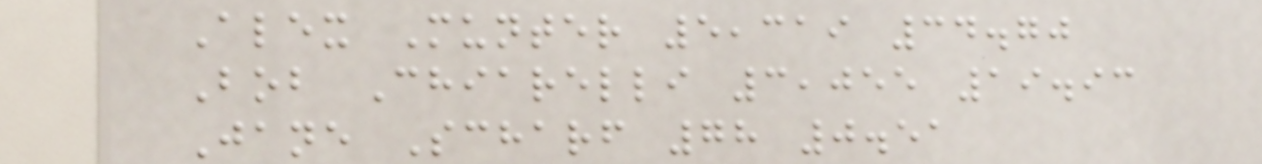Alex Munter 5,319 34.70
Bob Chiarelli 3,055 19.93
Jane Scharf 78 0.51
